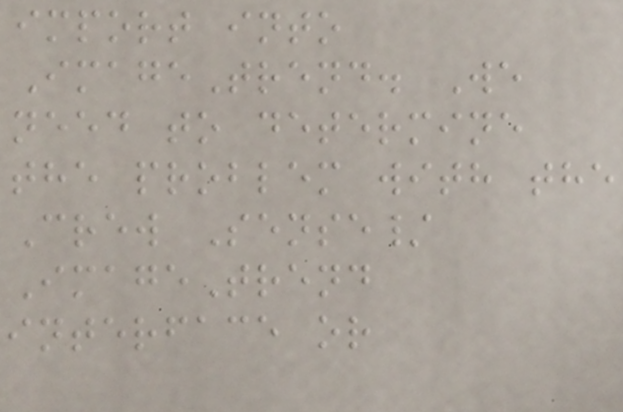import into
ImageTrend. We
need to determine
the problem with the
Crew Sense/
ImageTrend
interface or
